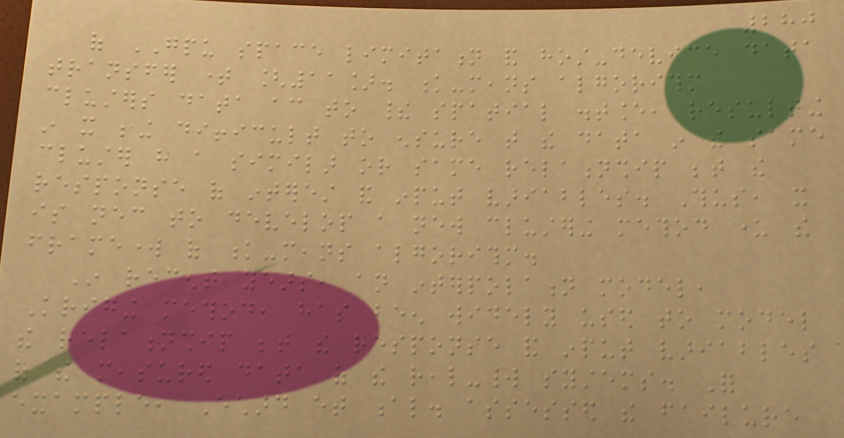280
of GPU space limitation and host-device data
transfer time [11]. k-means algorithm
clusters data according to their spatial distance, resulting
in it being difficult to ensure that the data in the same
cluster have a similar or same relationship between the
response of interest and input variables. Thus, it
is necessary to develop a new clustering method under the
framework of k-means algorithm.
In recent years, an interpolation model,
Kriging method, has been widely used to model
the relationship between the response and input variables
of the measured data of the real-world systems. For
example, Echard et al. assessed the failure
